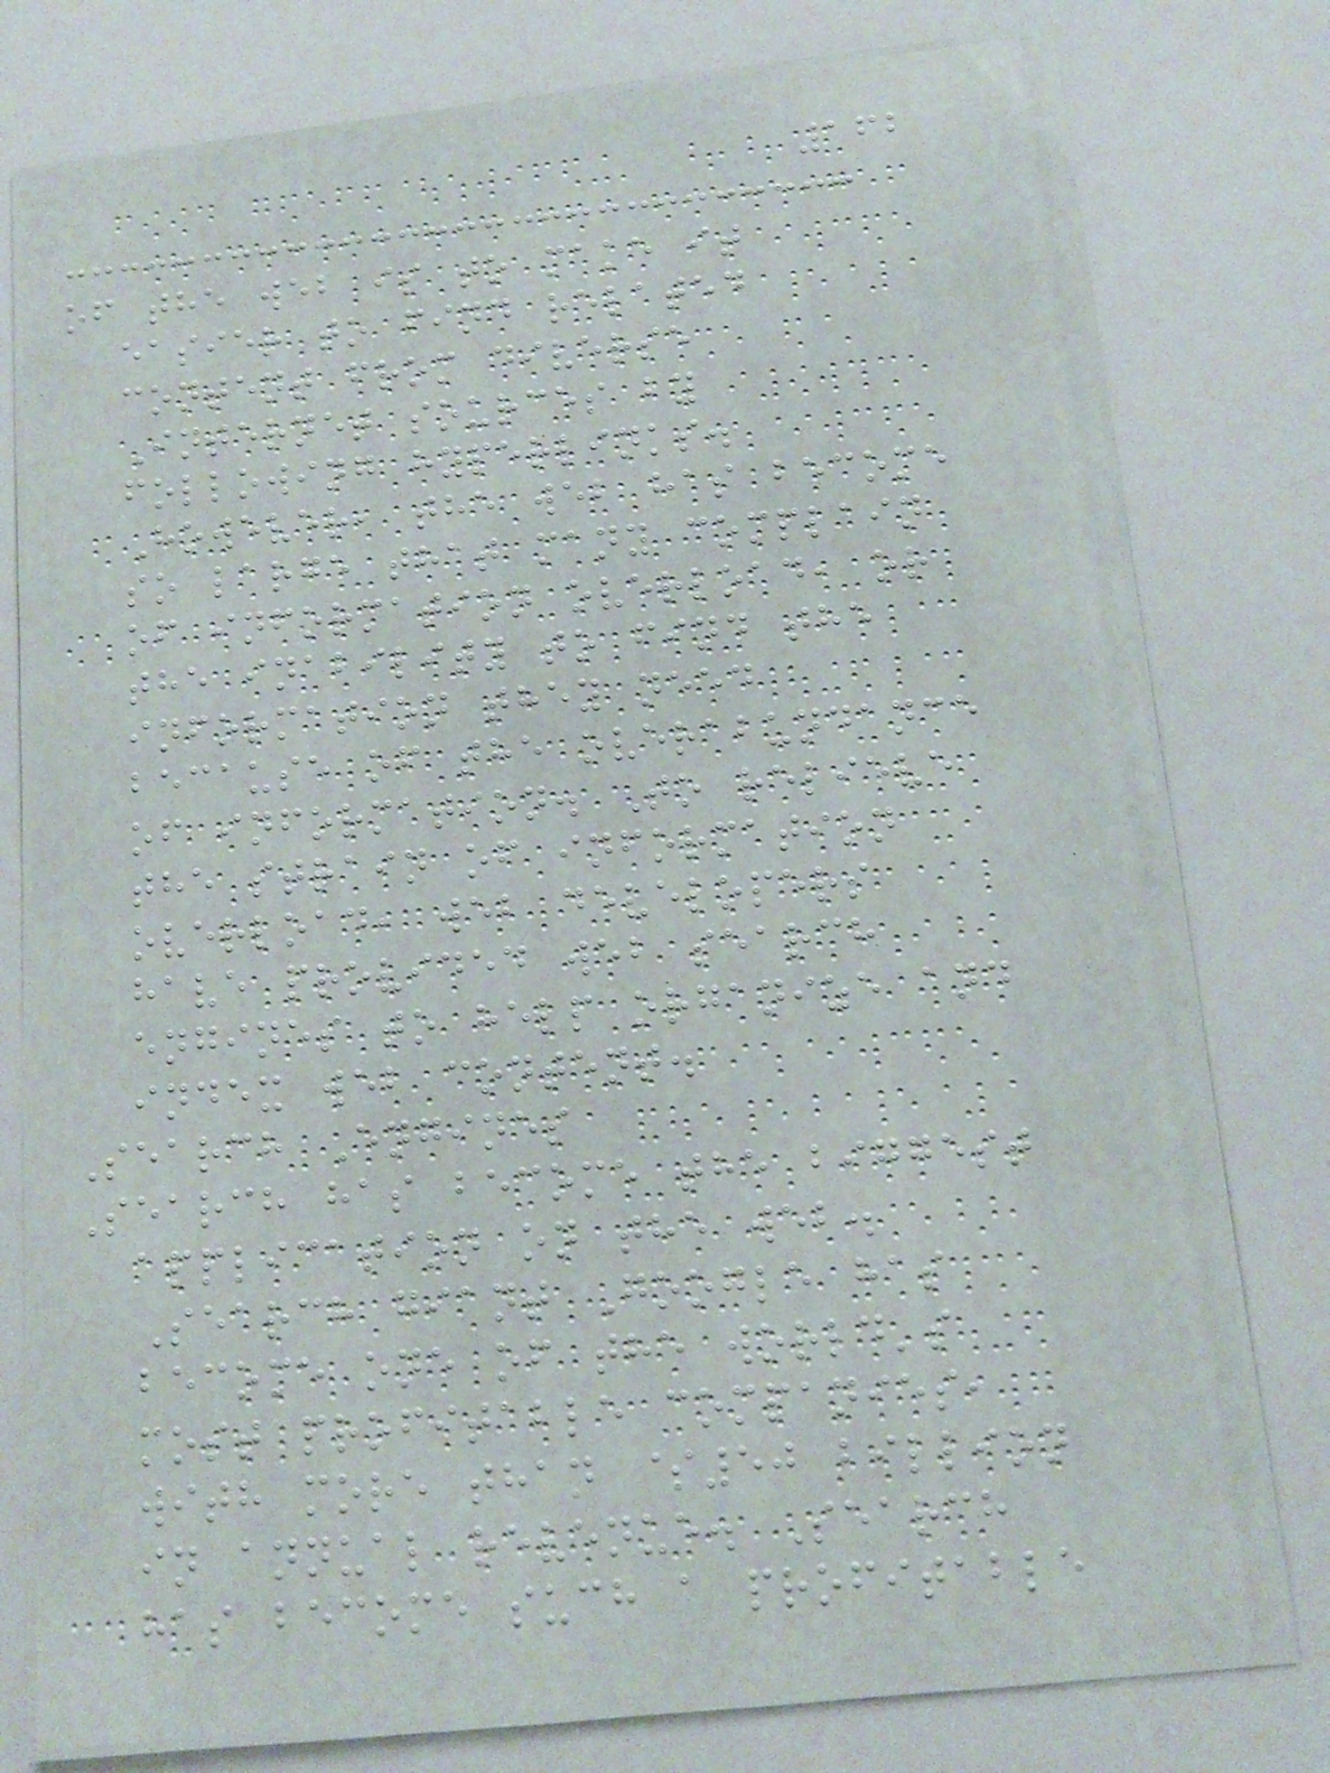162
of the web is to make it
easier to find related
content from diverse
Internet sources by
following hyperlinks.
However, the web has become
so large that many complain
of information overload, or
the inability to find the
information they need
because of the overabundance
of information. To relieve
the strain of information
overload, web developers
have provided web search
engines to help organize and
index web content.
Search Engines
Search has become the biggest
application on the web.
Search giant Google has
become one of the world's
most profitable companies,
with more than $50 billion
in annual revenue. Search
has become such a profitable
